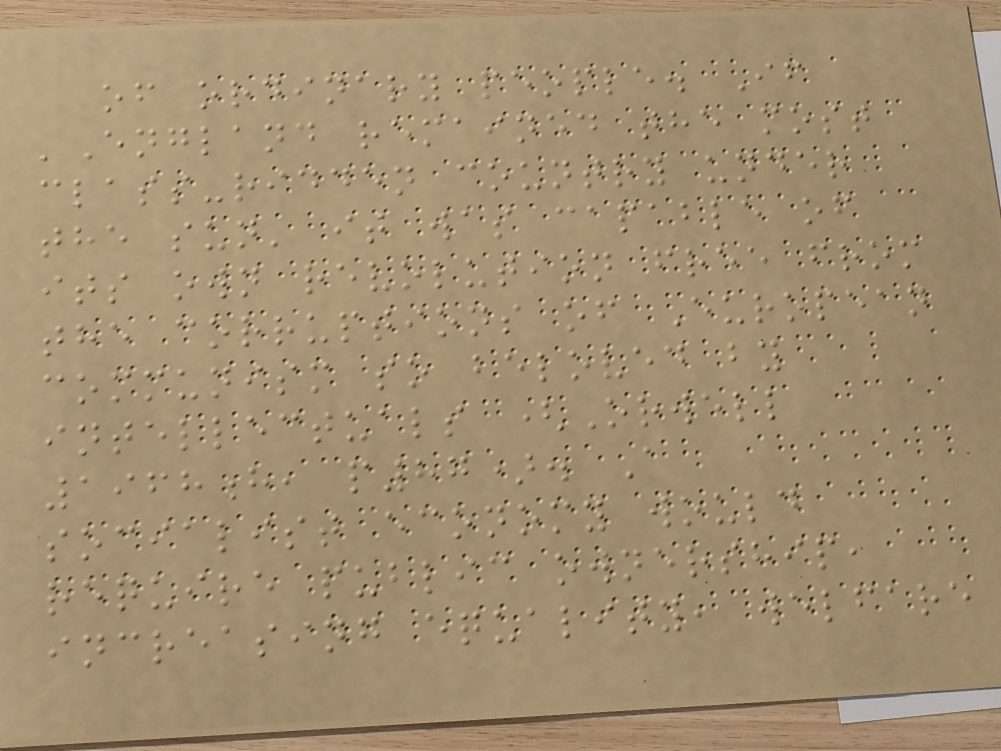of ordinary people. If
'England remained the most
class-ridden country under
the sun' it was capable of
its own revolution free from
the corruptions of European
communism so beloved by
intellectuals (Orwell
1968h, p87). A
socialist economy would
require public ownership,
increasing equality, welfare
